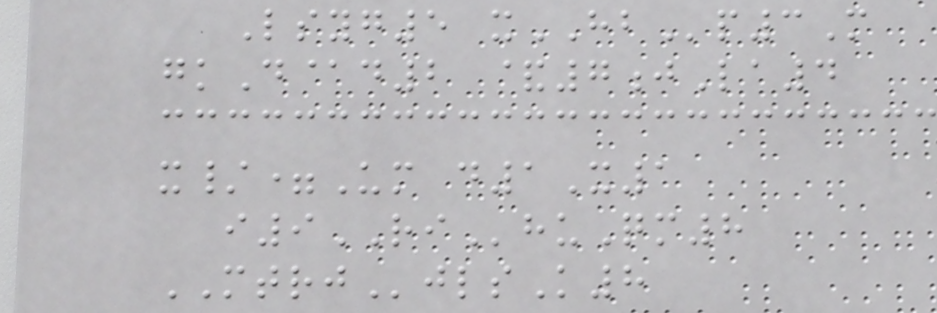Lsyg5 xHBp3M
gkD@d2 &7jLa4
x/=Um d1X1
i9RIhuQm8
MTRJjlsK8
